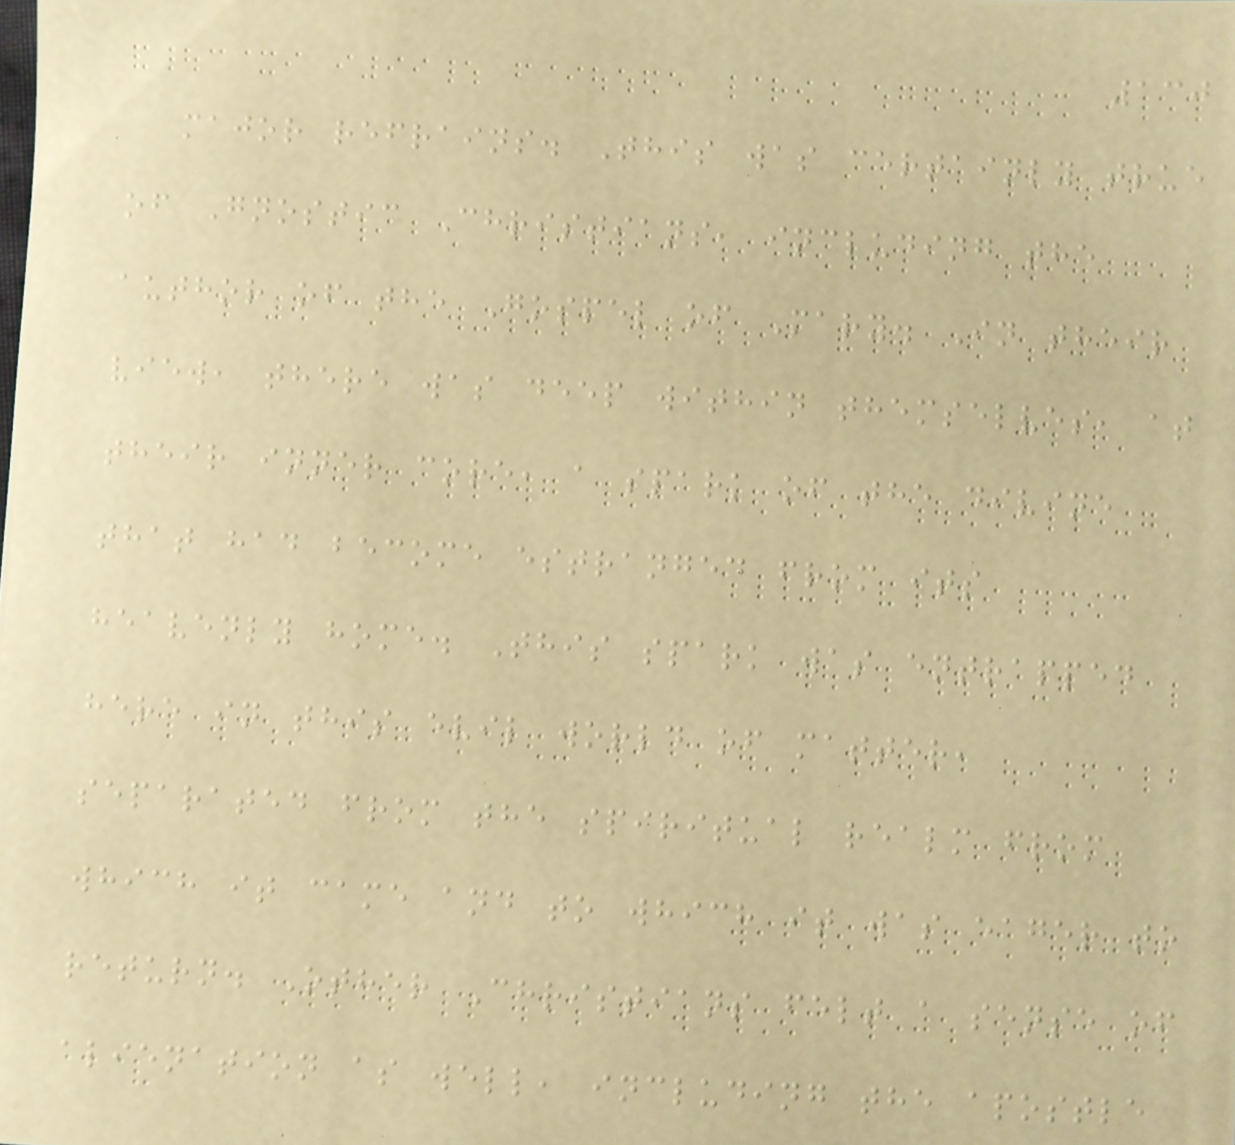130
major refrains. This was certainly true
of Gnostic Christians, including the
author of the Gospel of Mary. In their
view, there was deep within themselves, at
their inner core, a spark of the divine
that had become estranged from its
heavenly home. This spark was entrapped
here in this evil world of matter,
separated from the spiritual realm from
which it came and to which it was eager to
return. Other Christians felt a sense of
alienation as well, including the apostle
